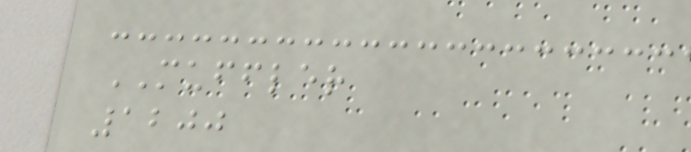MUFFLER
1200
